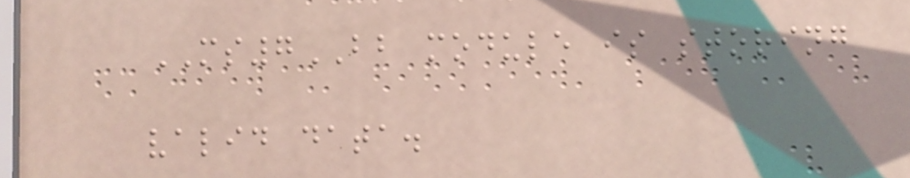MS7BB module is storing
valid data.
